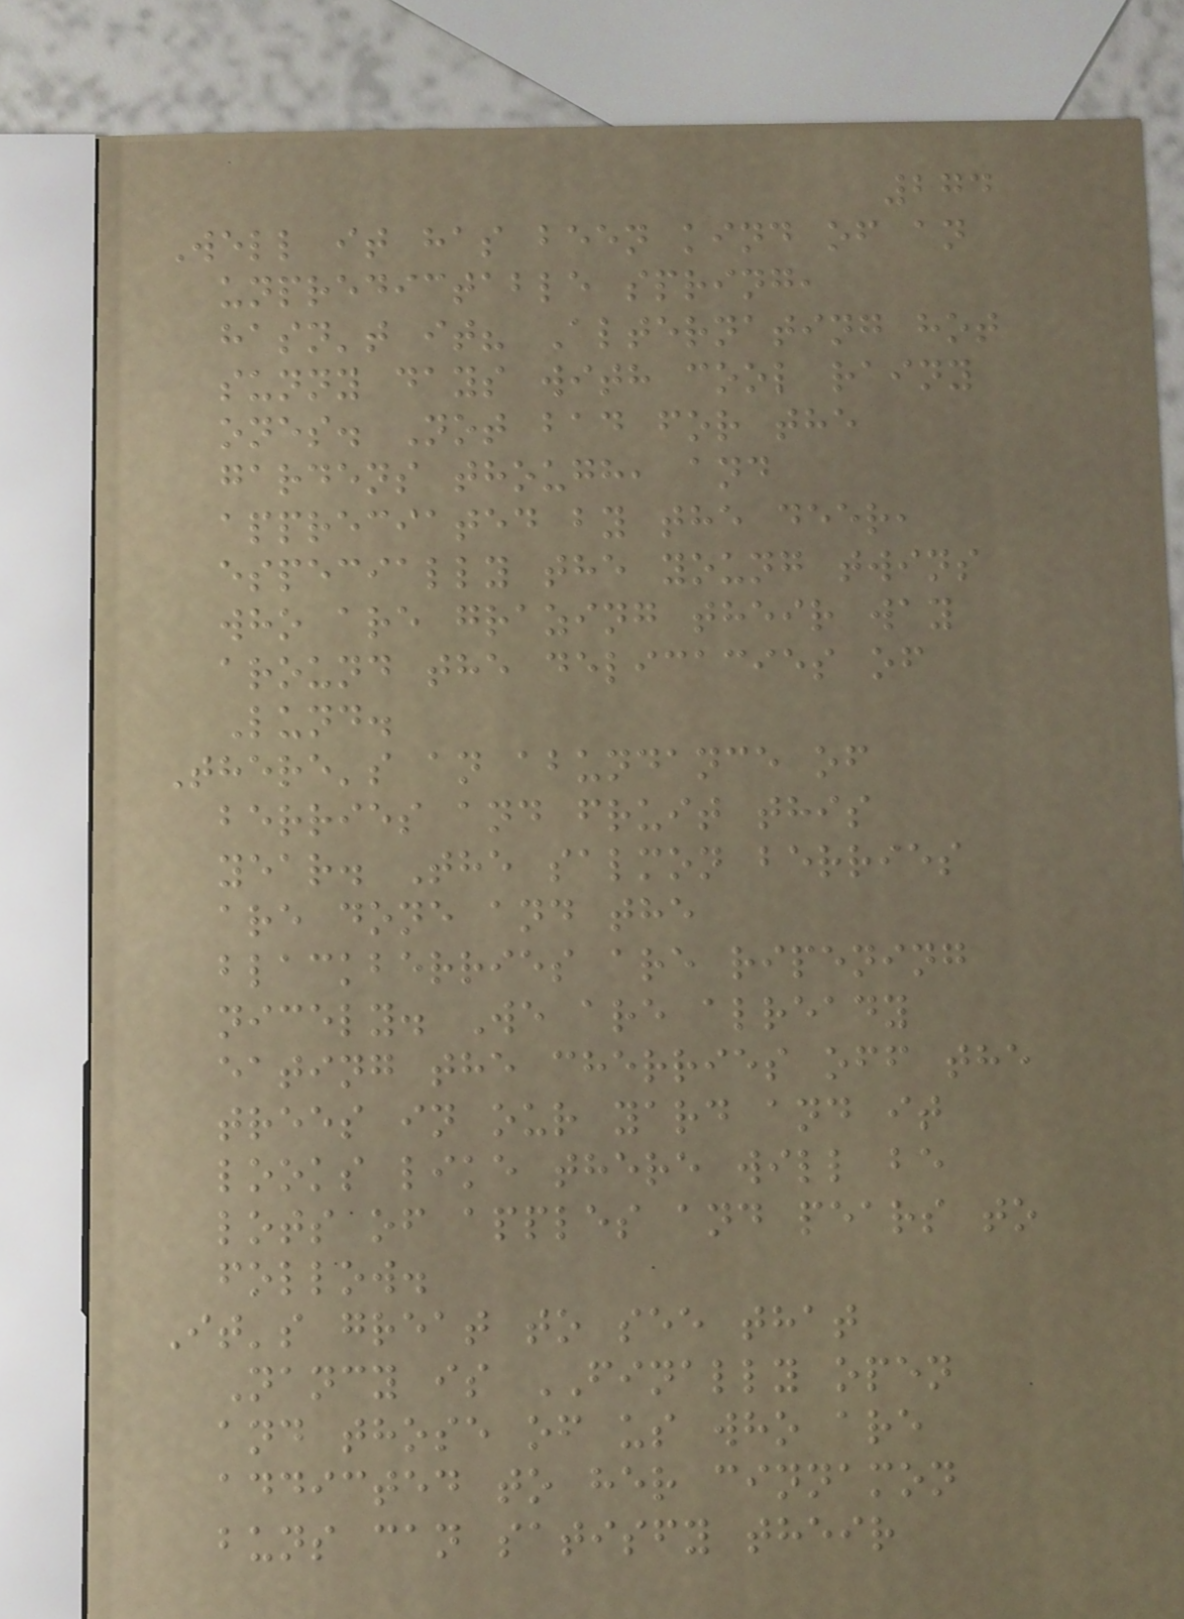274
Well it has been kind of an
unpredictable spring,
hasn't it? Alternating hot
sunny days with cool rainy
ones. Not bad for the
gardens though, and
appreciated by the deer,
especially the young twins
who are grazing their way
around the delicacies of
Lund.
There's an abundance of
berries and fruit this
year. The salmon berries
are done and the
blackberries are ripening
nicely. We are already
eating the cherries off the
trees in our yard and it
looks like there will be
lots of apples and pears to
follow.
It's great to see that
Nancy is FINALLY open
and those of us who are
addicted to her cinnamon
buns can satisfy their
